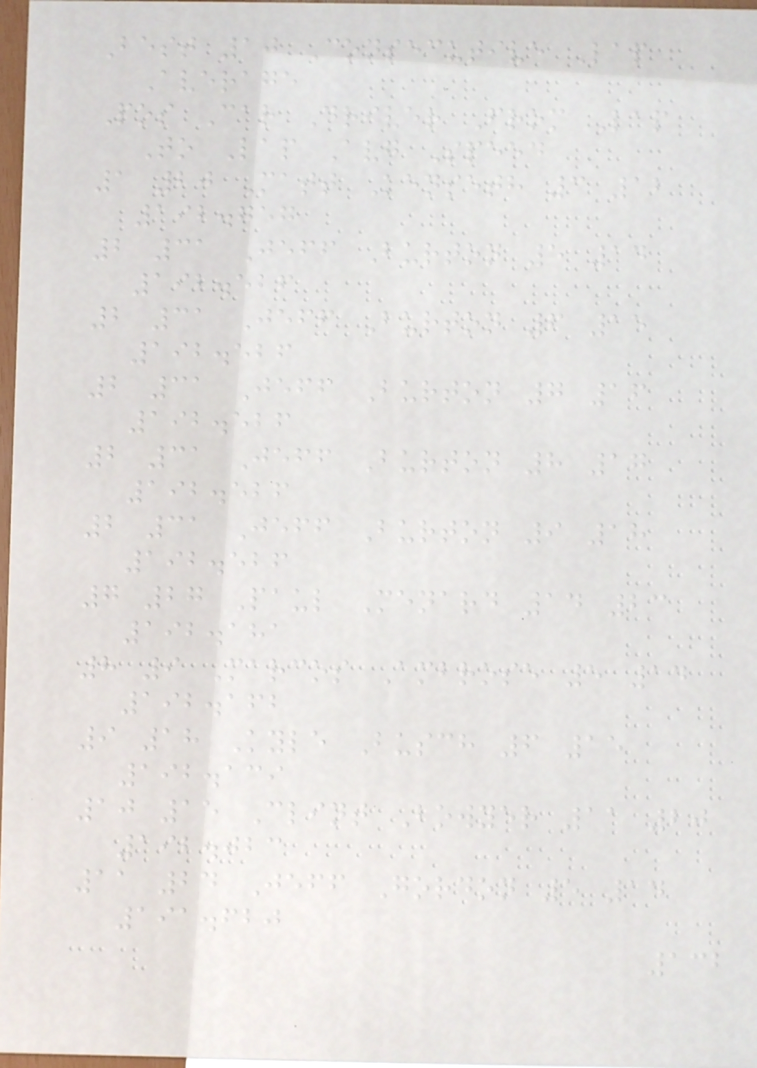Best 10 Consecutive Lap
Average
Pos Car Driver From Lap
To Lap Avg Speed
1 20 Matt Kenseth 3 12
192.757
2 31 Jeff Burton 5 14
192.526
2 31 Jeff Burton 6 15
192.526
2 31 Jeff Burton 7 16
192.526
2 31 Jeff Burton 8 17
192.526
2 31 Jeff Burton 9 18
192.526
7 27 Paul Menard 14 23
192.181
8 9 Marcos Ambrose 5 14
192.162
9 18 Kyle Busch 6 15
192.139
10 15 Clint Bowyer 11 20
192.023
11 24 Jeff Gordon 5 14
191.620
132
